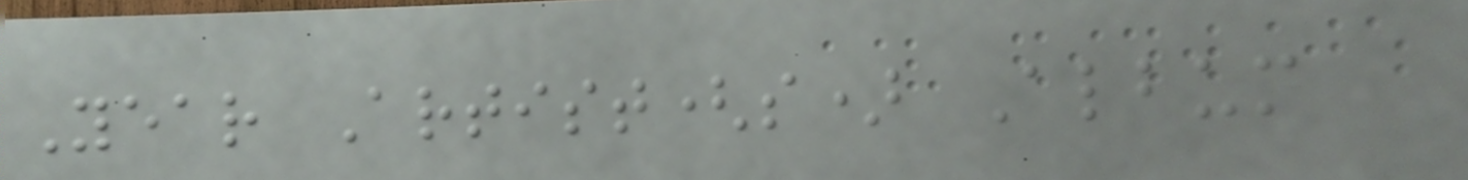Year Artist(s) Album
